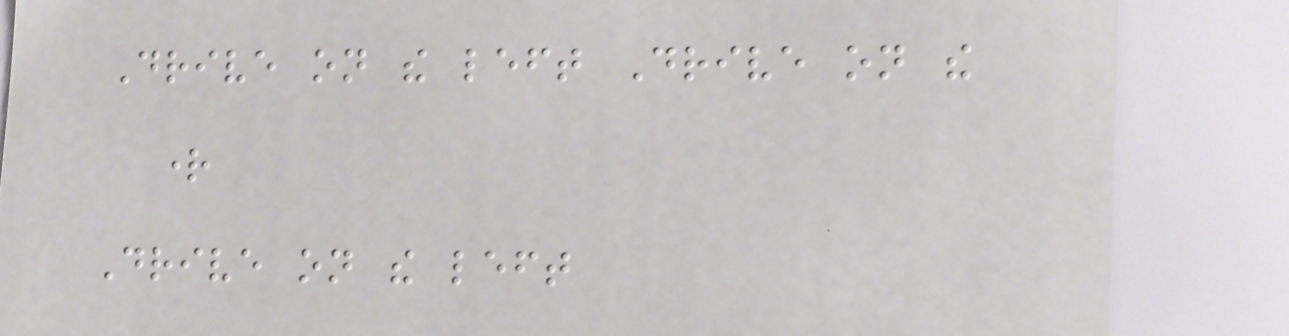Drive on the left Drive on the
right
Drive on the left
